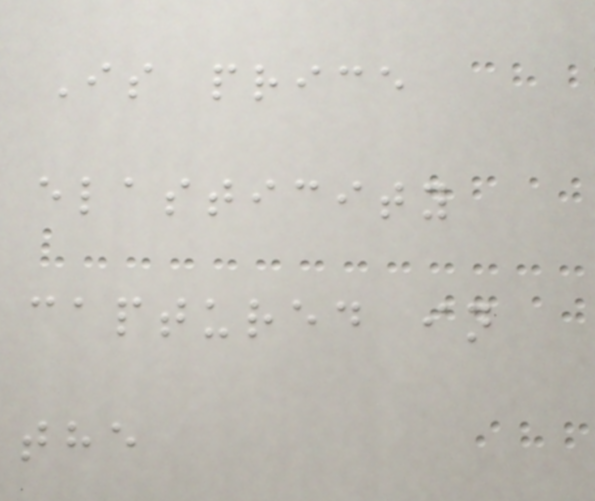Is price
elasticity
captured in
the
